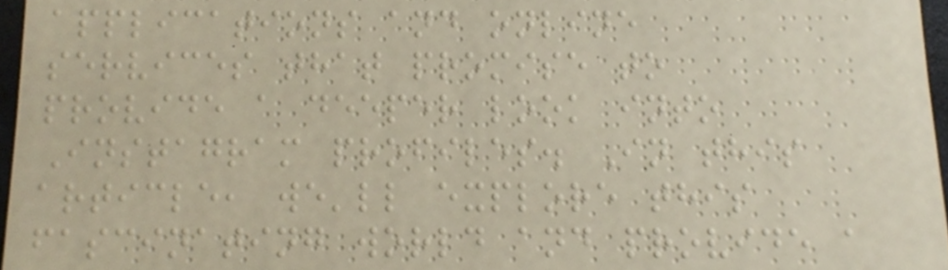applications and online
services that promise to
provide a deeper look into
Instagram profiles. In this
article, we'll explore this
fascinating world and provide a
